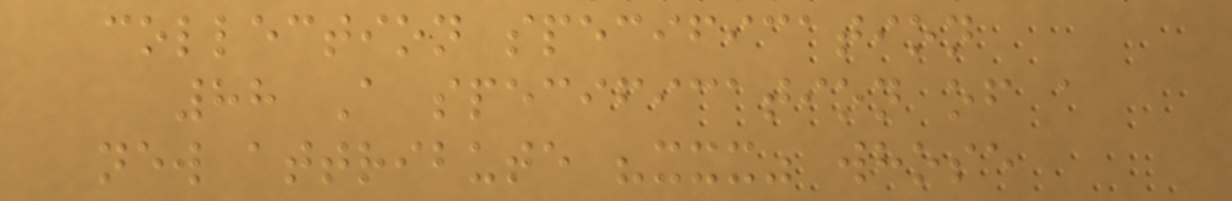collection specification
88 A specification of a
new attribute "xxx" whose
